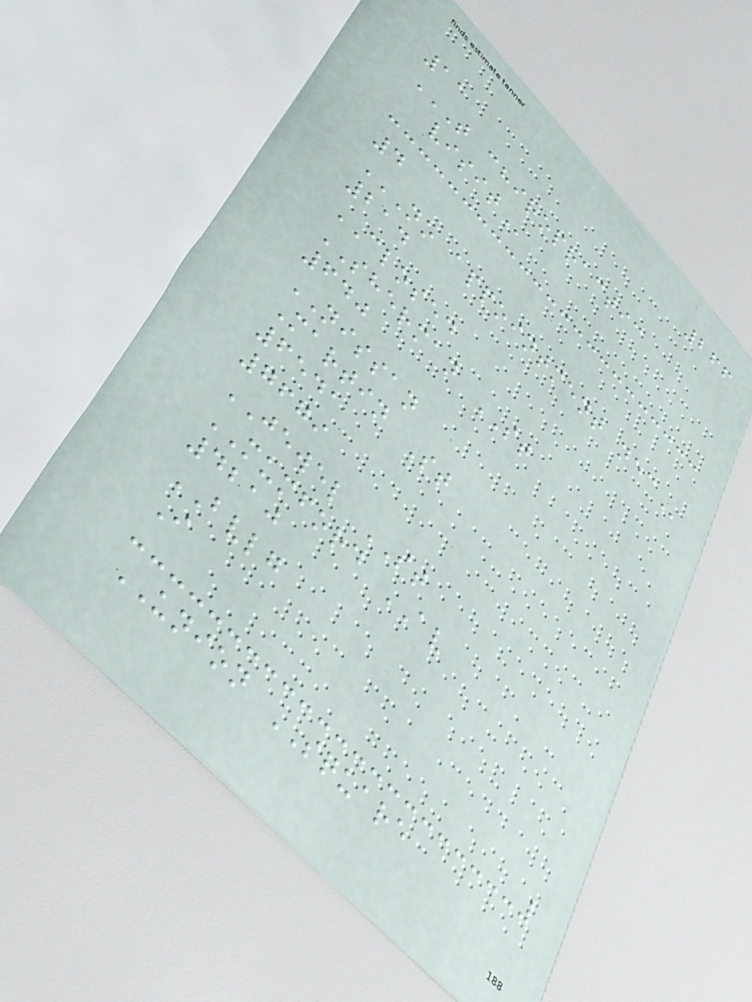266
11
T CHIROPRACTIC
VISIT
4
NO APPOINTMENT NEC
214
CLOSED
SHERMAN ST
640
NISSAN
Martin St
6541
7679
JEWEL ST
MUMFORD AV
4210
BVLG
I
UNION SQUARE
